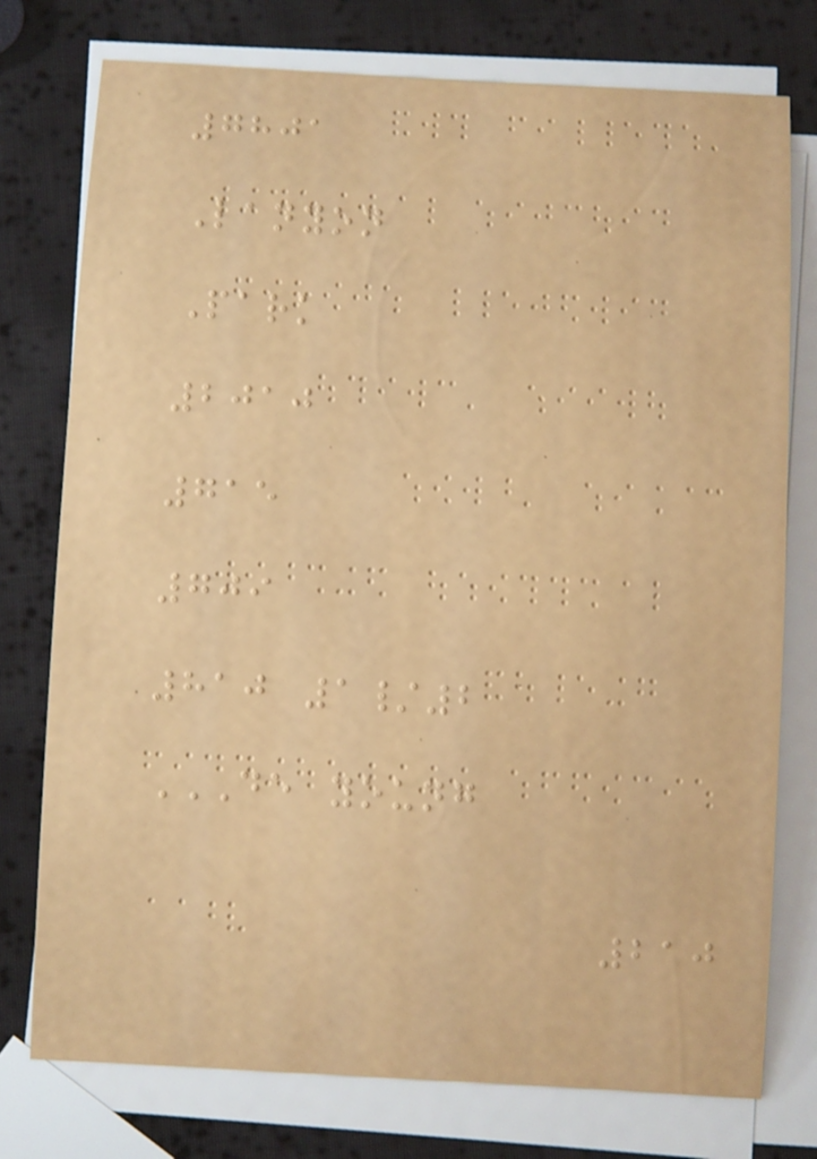7801
Lanyon
Park
2010
715
709
810 1/2
DE YOUNG
210
